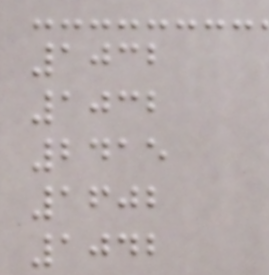1032
1032
2415
1602
1042
